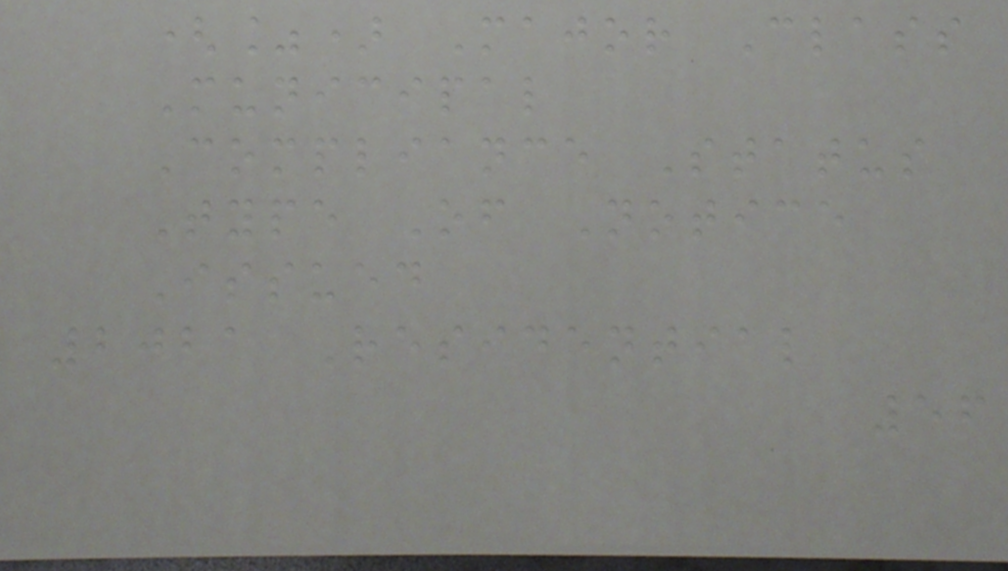(%) Major Class
Municipal
Compliance Status
Type Of Notice
Issued
2021 Residential
56
